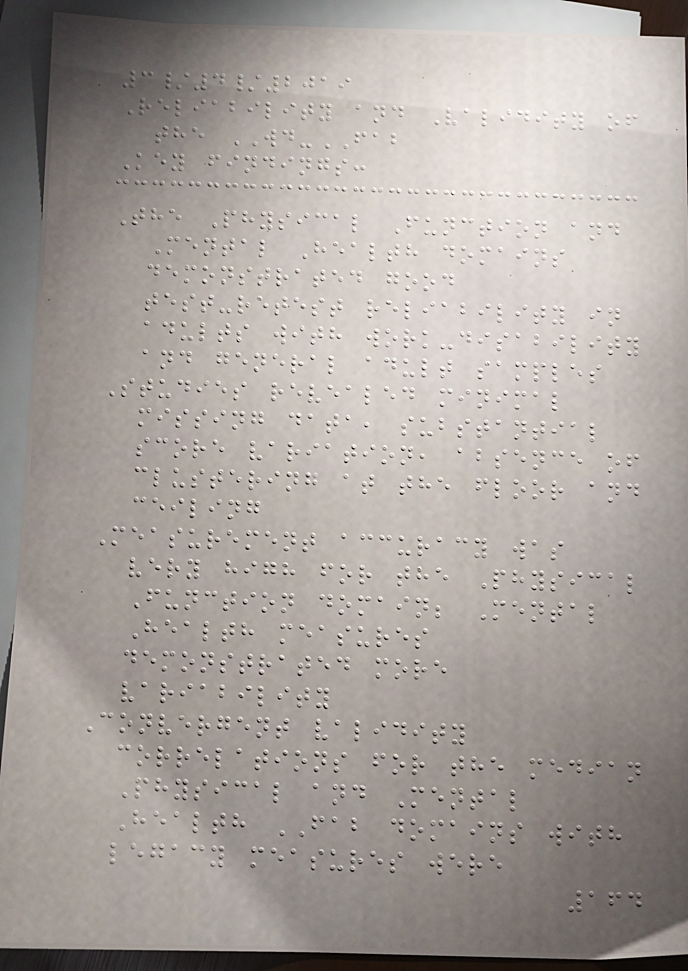3/4/2019
Reliability and Validity of
the WD-FAB
Key findings:
The Physical Function and
Mental Health domains
demonstrated good
test-retest reliability in
adults with work-disability
and general adult samples
Studies revealed minimal
missing data, substantial
score variation, absence of
clustering at the floor and
ceiling
Measurement accuracy was
very high for the Physical
Function domain; Mental
Health measures
demonstrated more
variability
Convergent validity
correlations for the median
Physical and Mental
Health FAB domains with
legacy measures were
164
